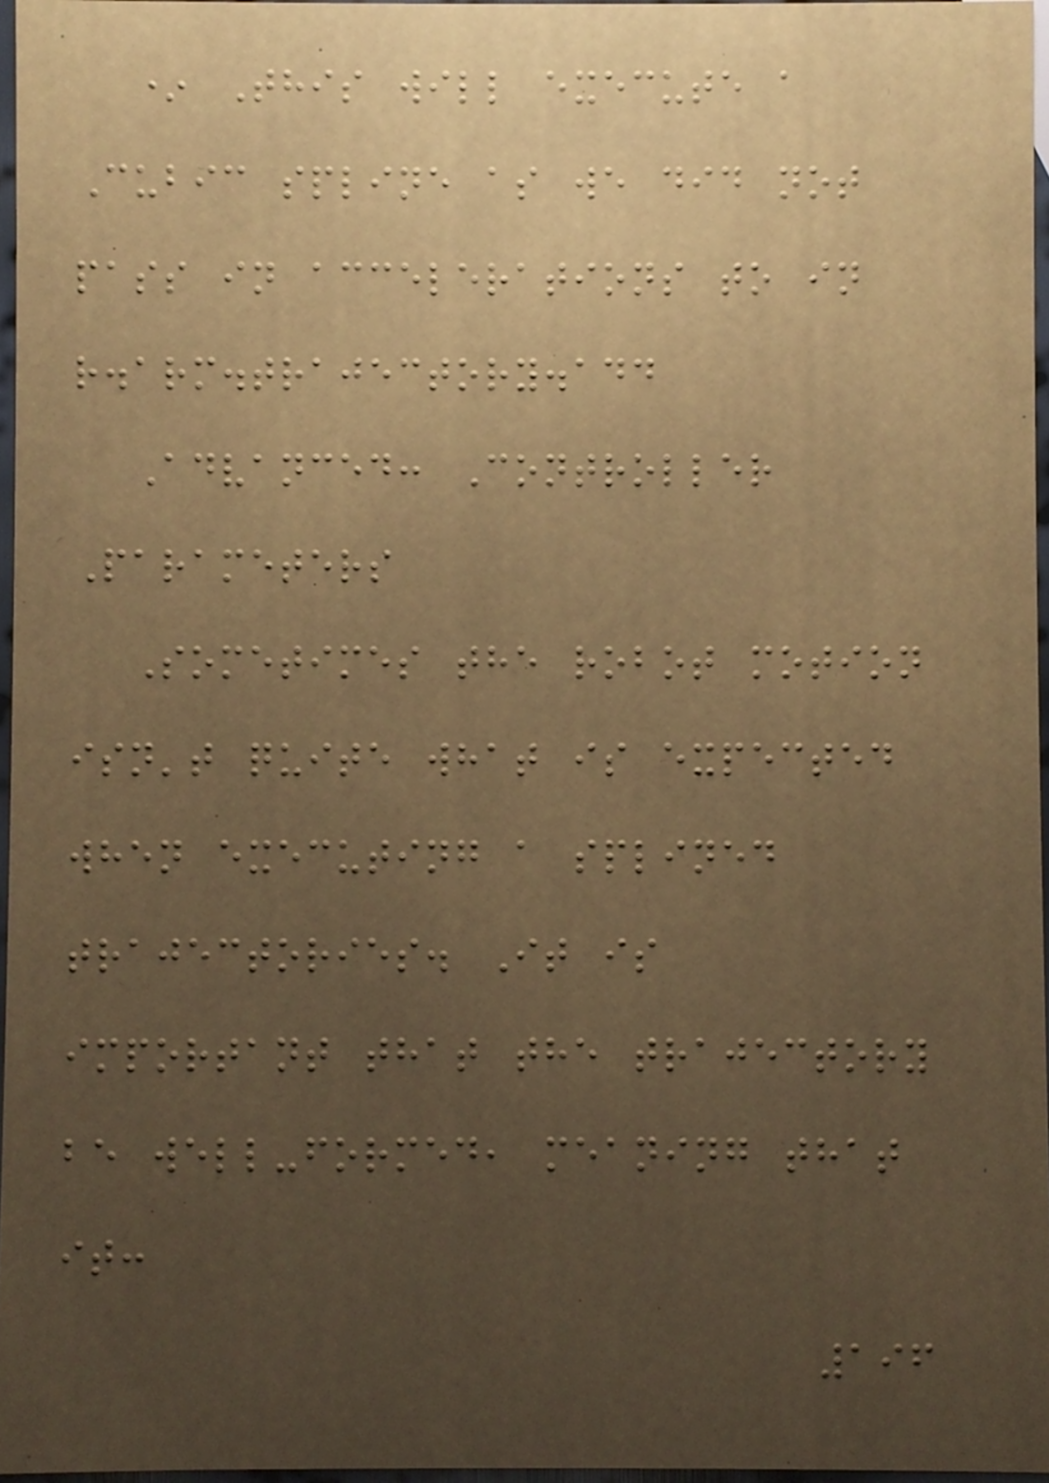* This will execute a
Cubic spline as we did not
pass in accelerations to in
r.arm.trajectory.add
Advanced: Controller
Parameters
Sometimes the robot motion
isn't quite what is expected
when executing a splined
trajectories. It is
important that the trajectory
be well-formed, meaning that
it:
196
